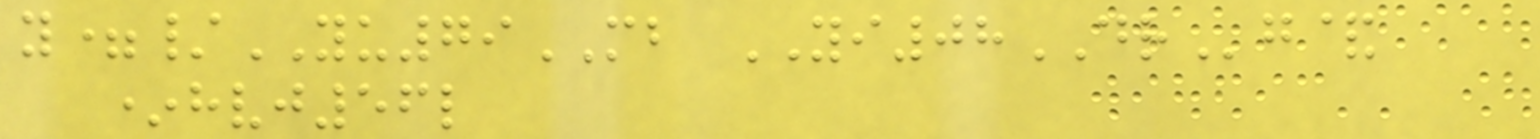y=/YU79MB YI08DRg&
*hvj56l
